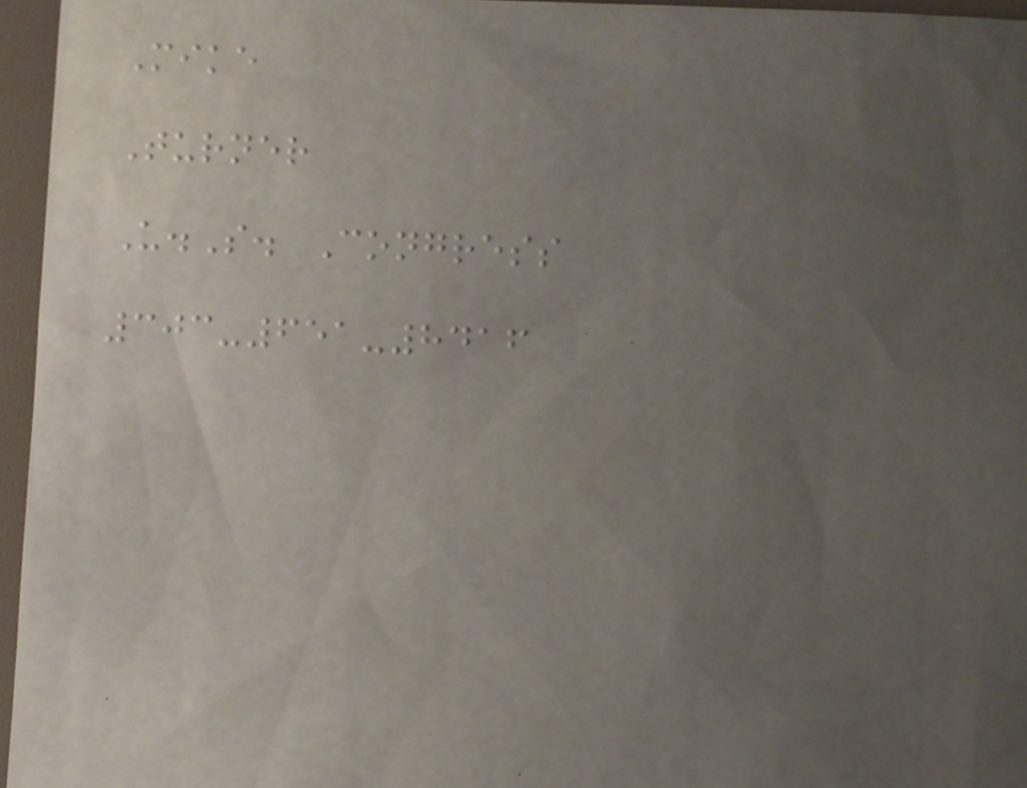Mike
Turner
U.S. Congress
303-651-8416
